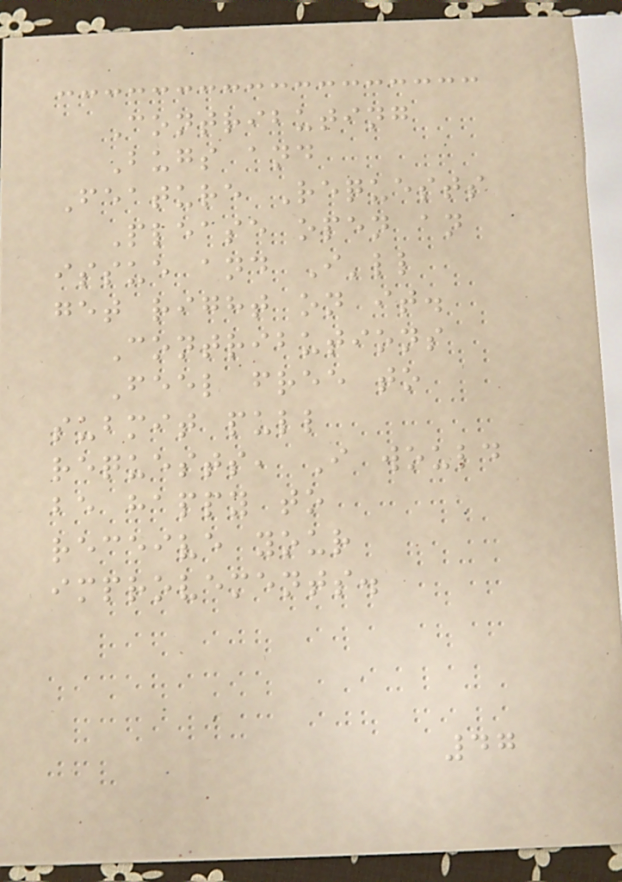Contributing
Bugs and
Feature Requests
Please open an
issue and I'll
get right on it.
Contributions
Feel free to
submit pull
requests, I would
be happy to
receive your
improvements.
47
